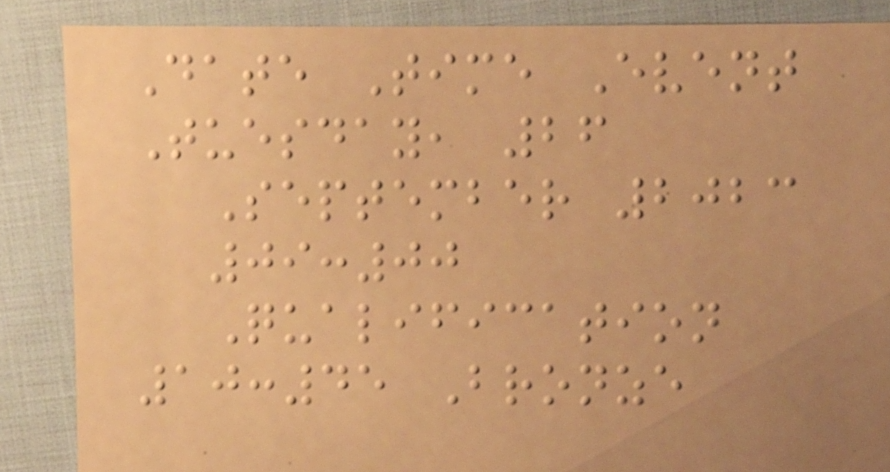Date Time Event
Tuesday, 26
September 2023
09:00
Qualification
10:45 Bronze
